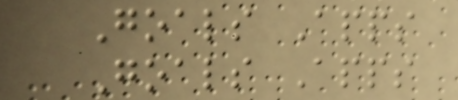Goals Apps
Goals Apps
